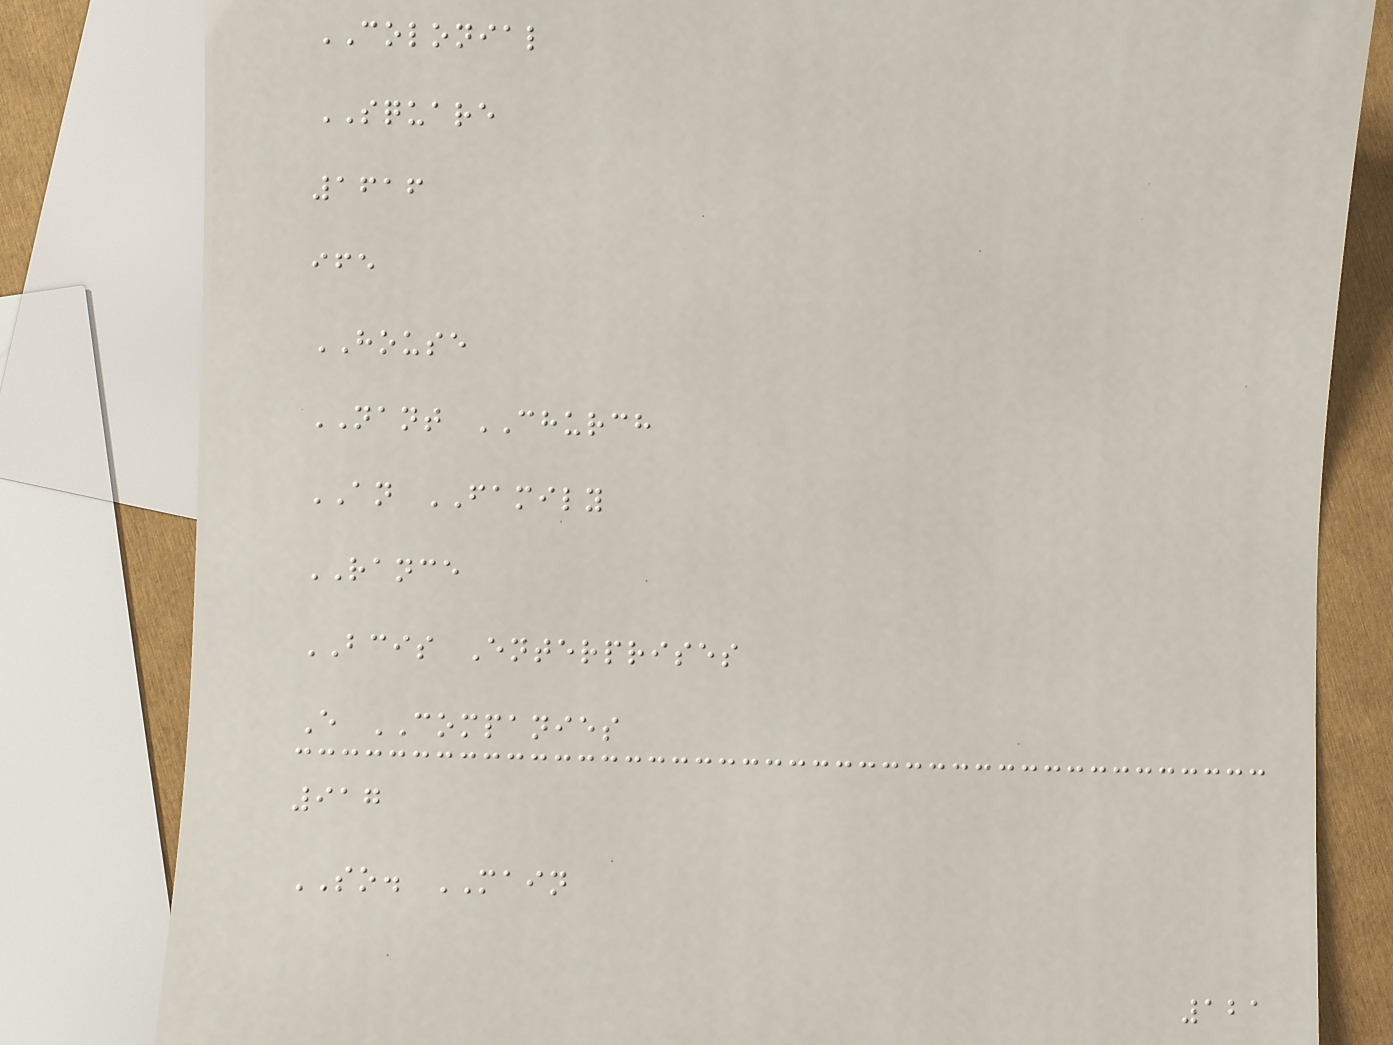COLONIAL
SQUARE
1616
ife
HOUSE
NANT CHURCH
AN FAMILY
RANCE
BCIS Enterprises
E COMPANIES
917
SO. MAIN
121
